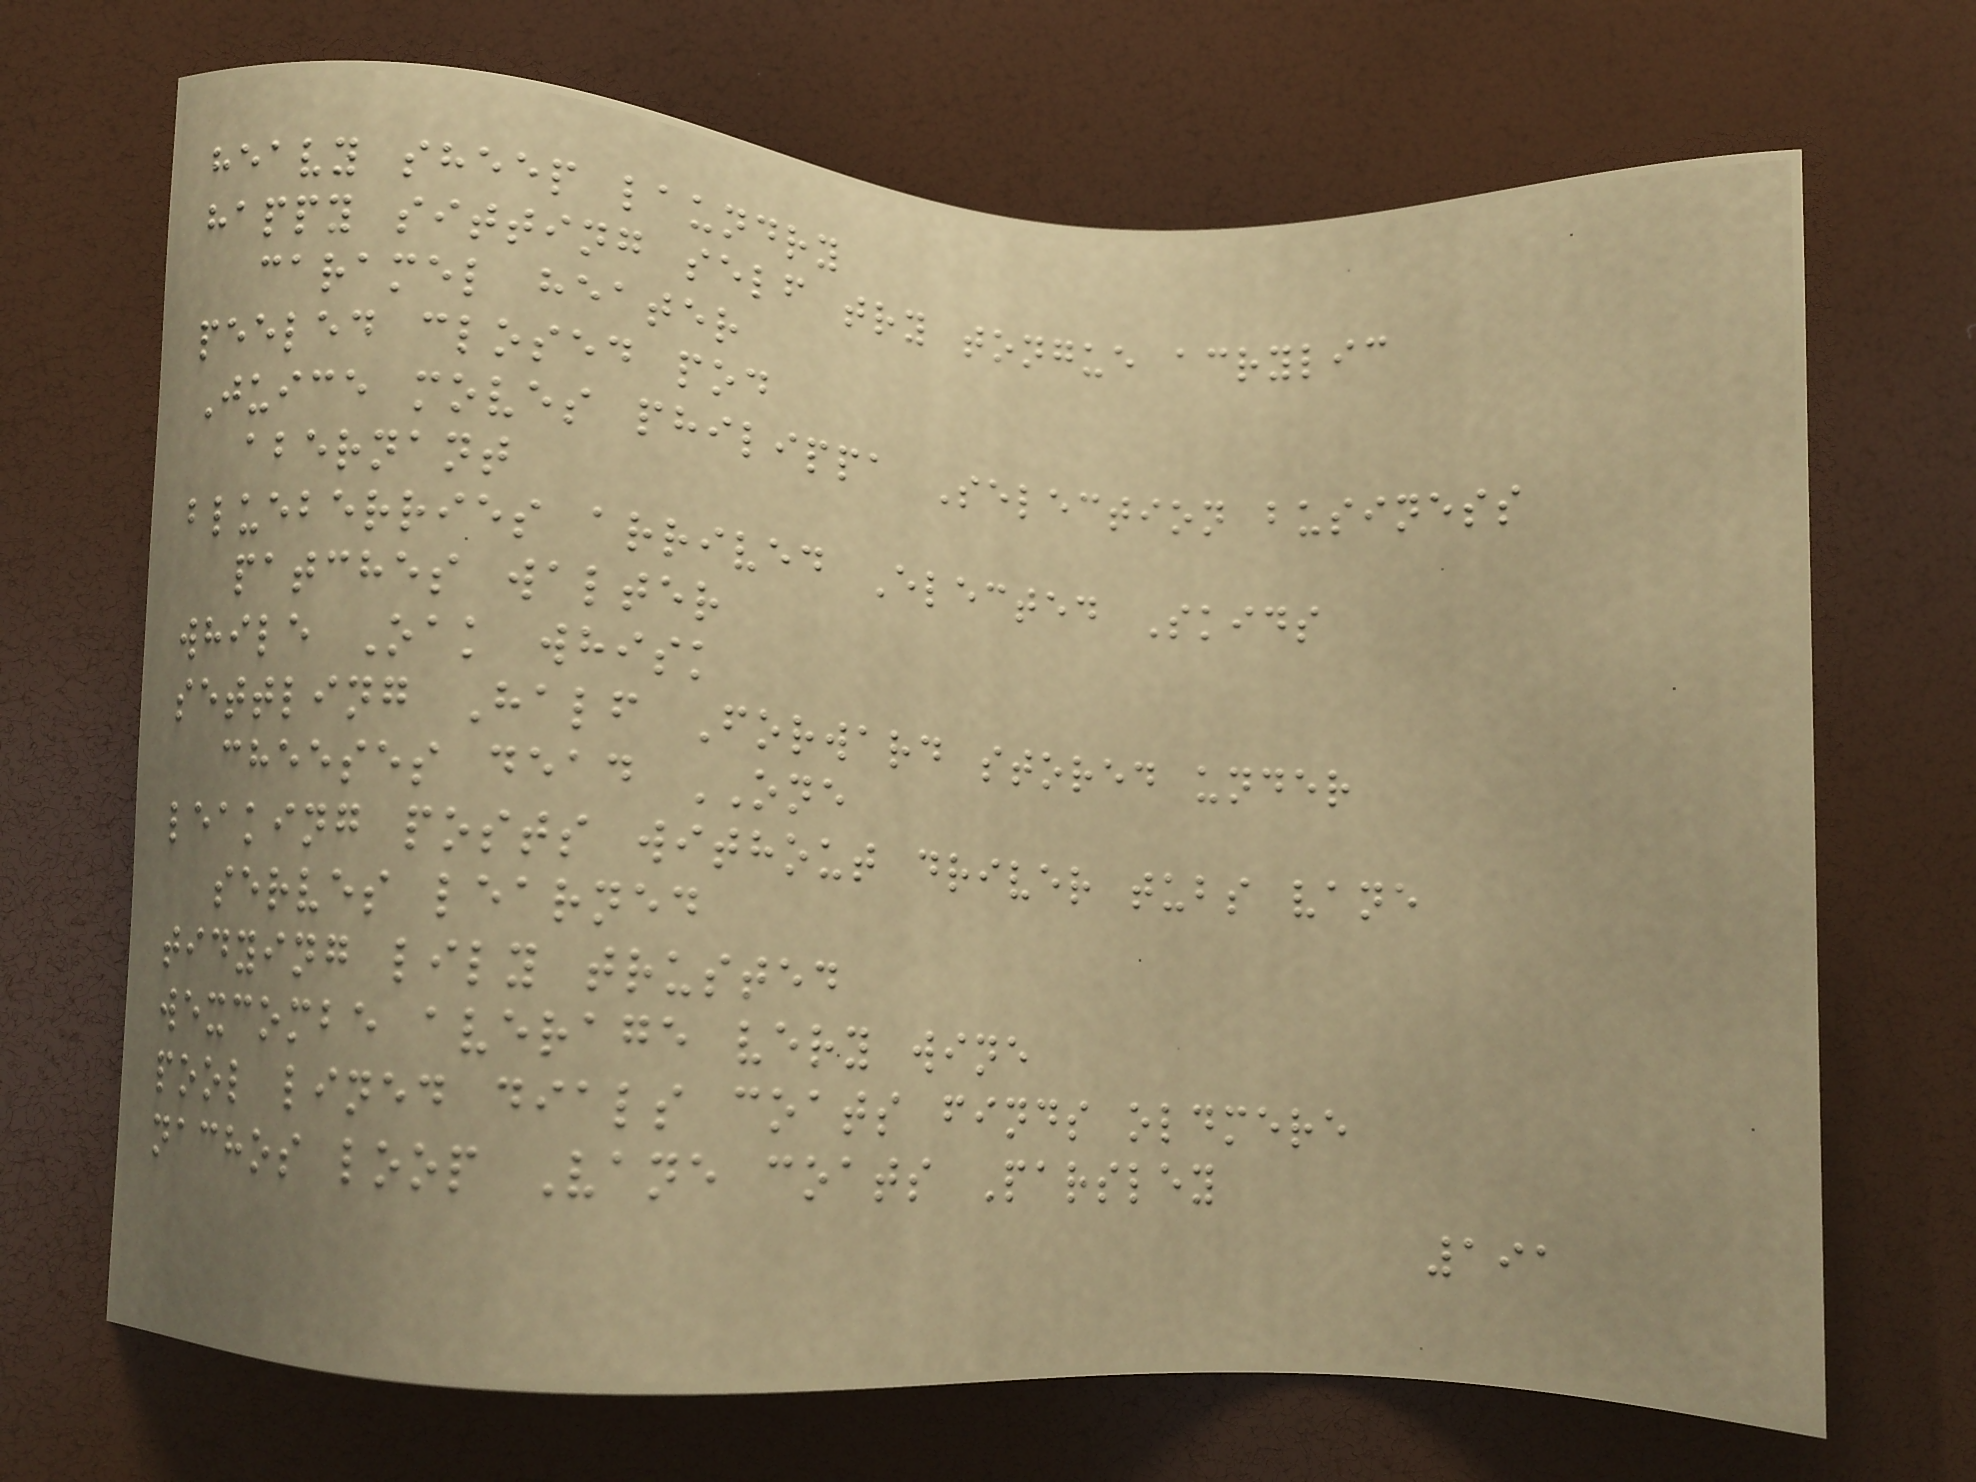heavy sheep laundry
happy sitting self try tongue acrylic
caramel heater
peeled closed pod
Juice moves philippa Selection business
abernant
blueberries arrived Elected Skids
patches walter
while Oak whisk
settling Half Forward stored under
cheeses dead ONE
leaking posts without driver tubs vane
serves learned
tidying lily trusted
wexcombe average very wine
pool lined dials coats finds oldmere
nachos loop Vane coats Parsley
191
